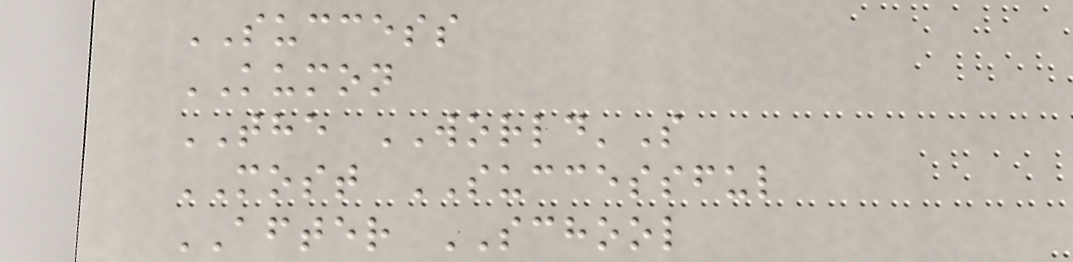SUCCESS
KUMON
THE WORLD'S
MOST SUCCESSFUL
AFTER SCHOOL
